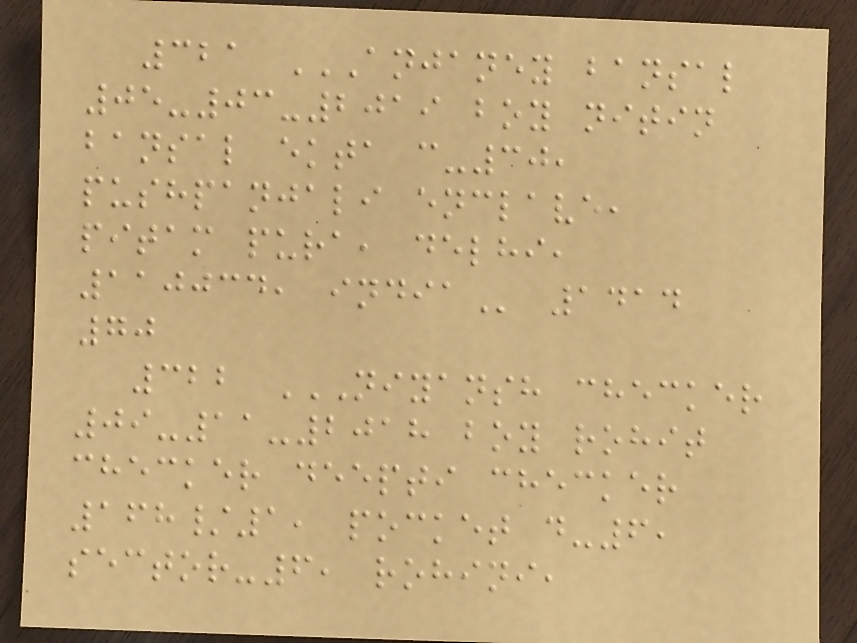321 ANJANEY BANSAL
05-03-2019 BOY NITIN
BANSAL EKTA C-30,
PUSHPANJALI ENCLAVE,
PITAM PURA, DELHI,
110034, INDIA 1414
70
322 NIYANSH CHECKER
09-11-2018 BOY ROHIT
CHECKER DEEPTI CHECKER
168/1, POCKET D-6,
SECTOR-6, ROHINI,
